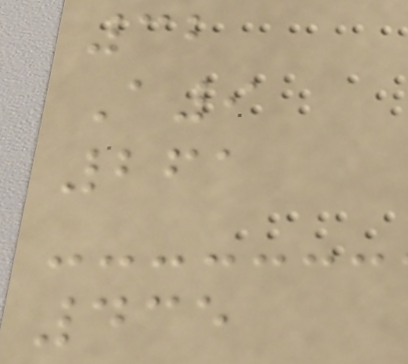32
A9
261
435
